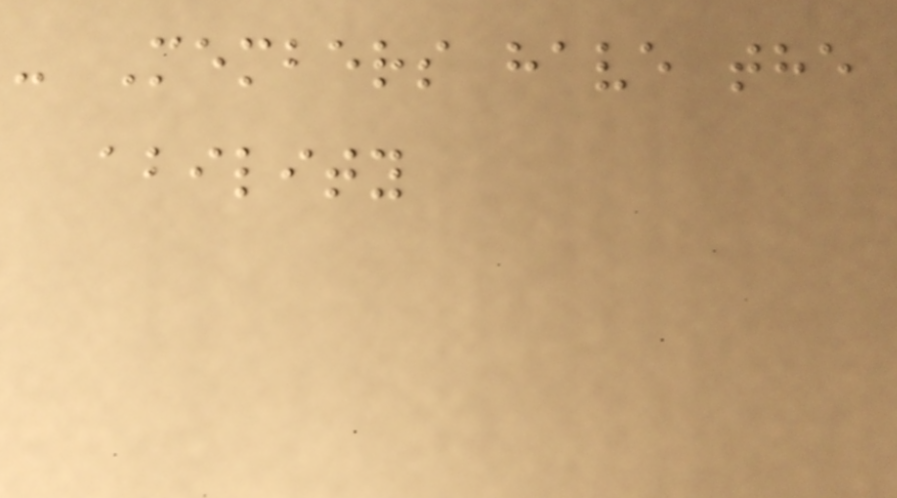- Members have the
ability
